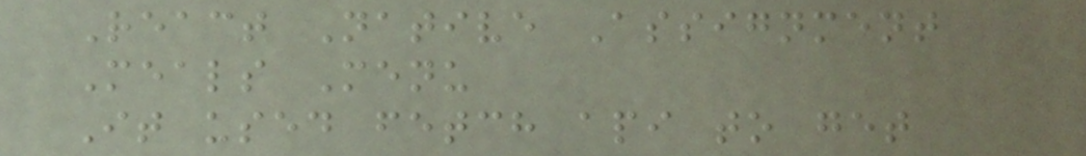React Native Assignment
Meals Menu
It used fetch api to get
